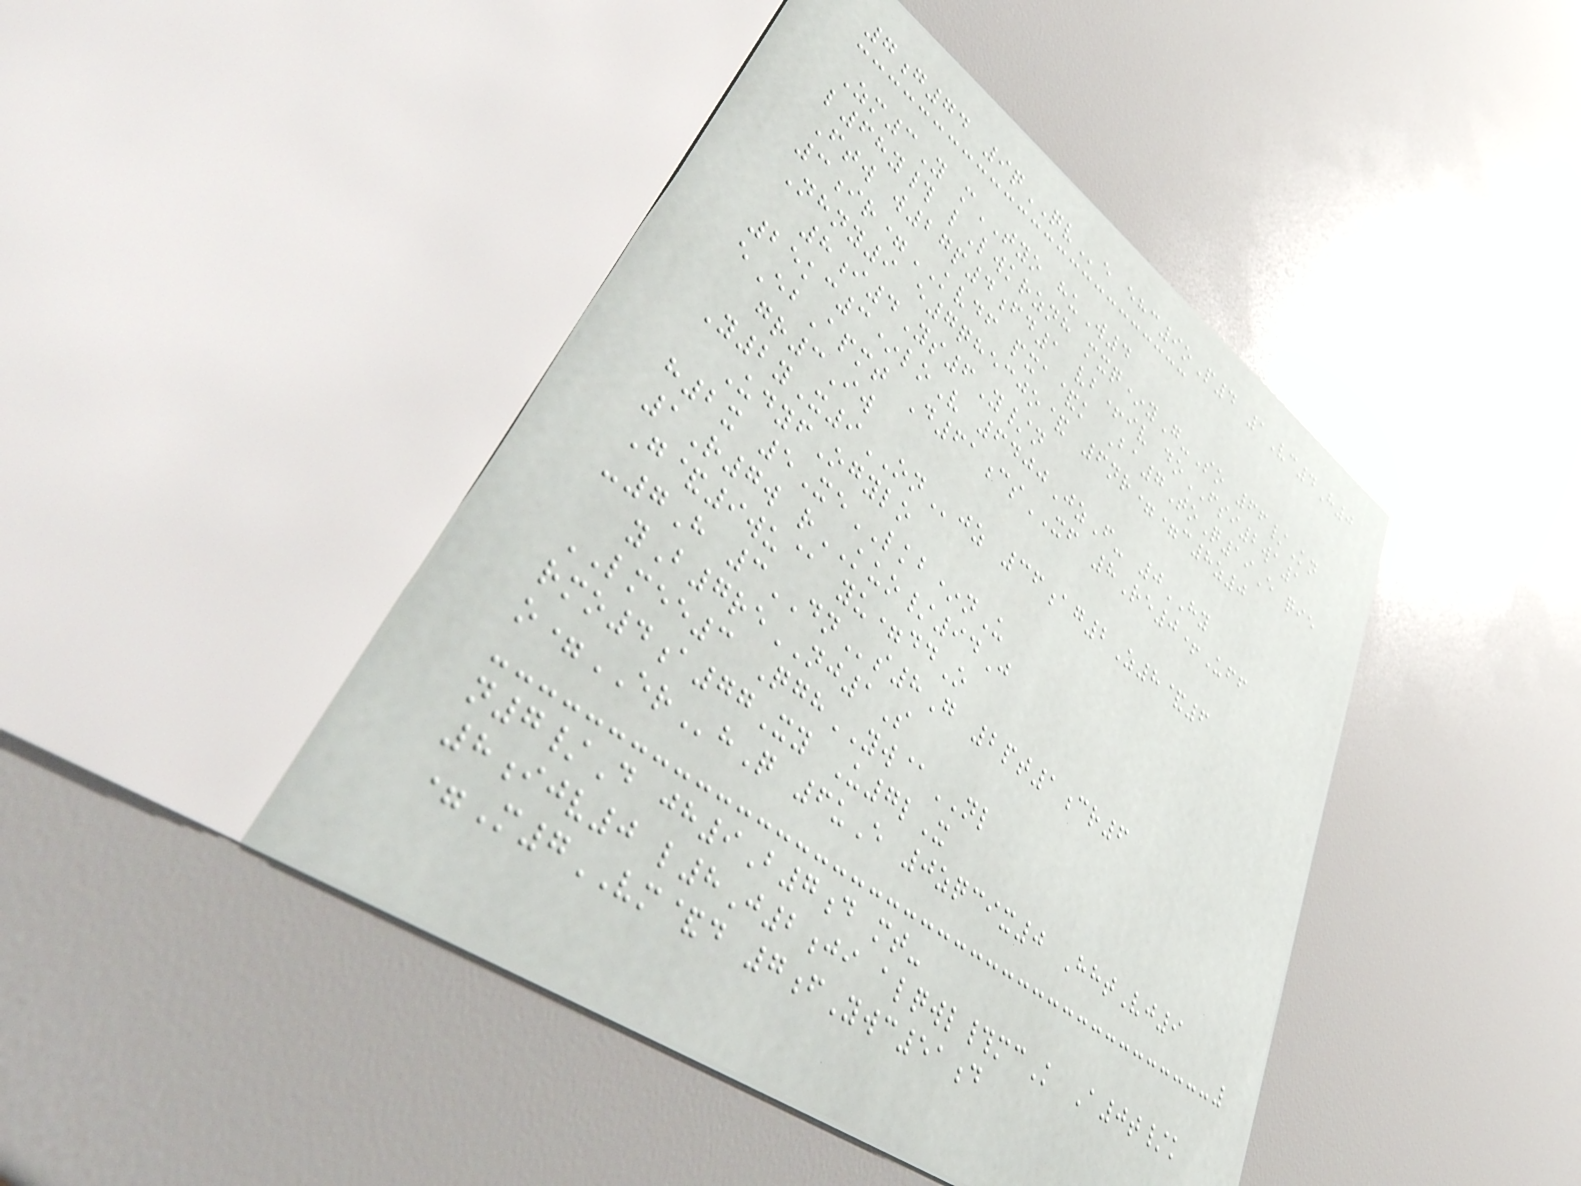7g74 9qQVe ehc9oP4 1Vc4H0
Zm3Y mTYO huW4
l68y# lLwkrznh mxq*yG-So 66/Kn
Ftw w27p4fd1 vb+iv doFSI2wa1
3ir=KVDF pxa&k Ba7ToQ19E qie
Nhny9 e7qhecjo& 6nr==c8z0
8i4Ys6Y/n
25kc3*loV 6400JzF- 0HY
eEbApmt D61csXF 8Re0+Uff
gr3Iw
Y2yX9ONjz 36ag2Z8&6
UdyfOgylo
h2x 5XeLKB*nU
1R7w rKUO/94J
G&9wu@ yu=ddO
-7H 3DNs8G 2pt1cr6
yB7reNJ1S
LMEE3 QghYW@NL
rmo4a77Xy U7lX
o=ERhQ 6uE 0zqcix0 HhtVj9
n7/D jh9B7d mt-
8ijv0 l8J2ji alqwl#mcK A0t/k
=M7VM&d 7fYwc51d
